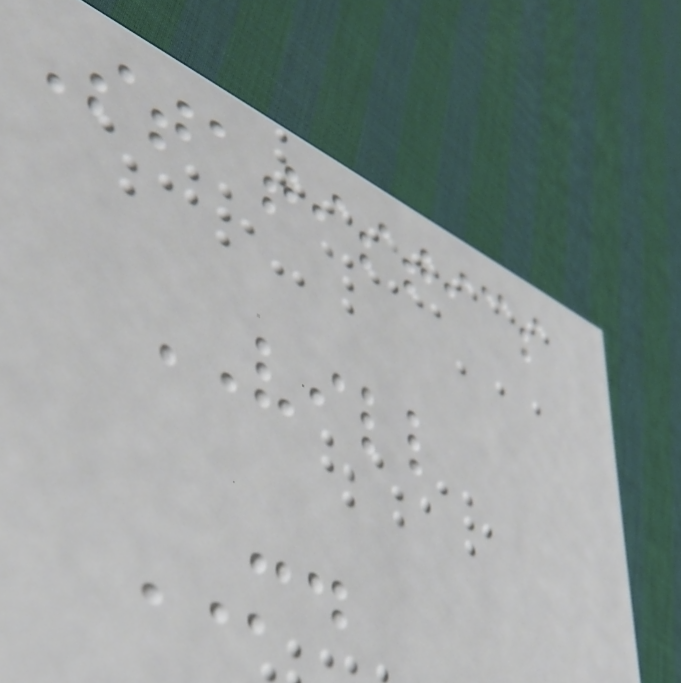Statistics
VILL
MD
